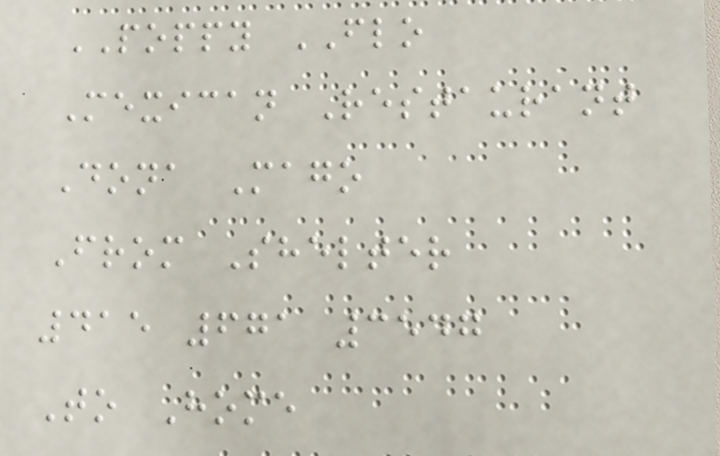POPPY FLO
Mexican Restaurant
Dona Mago
From Shelter
415 671 3547
To Home
